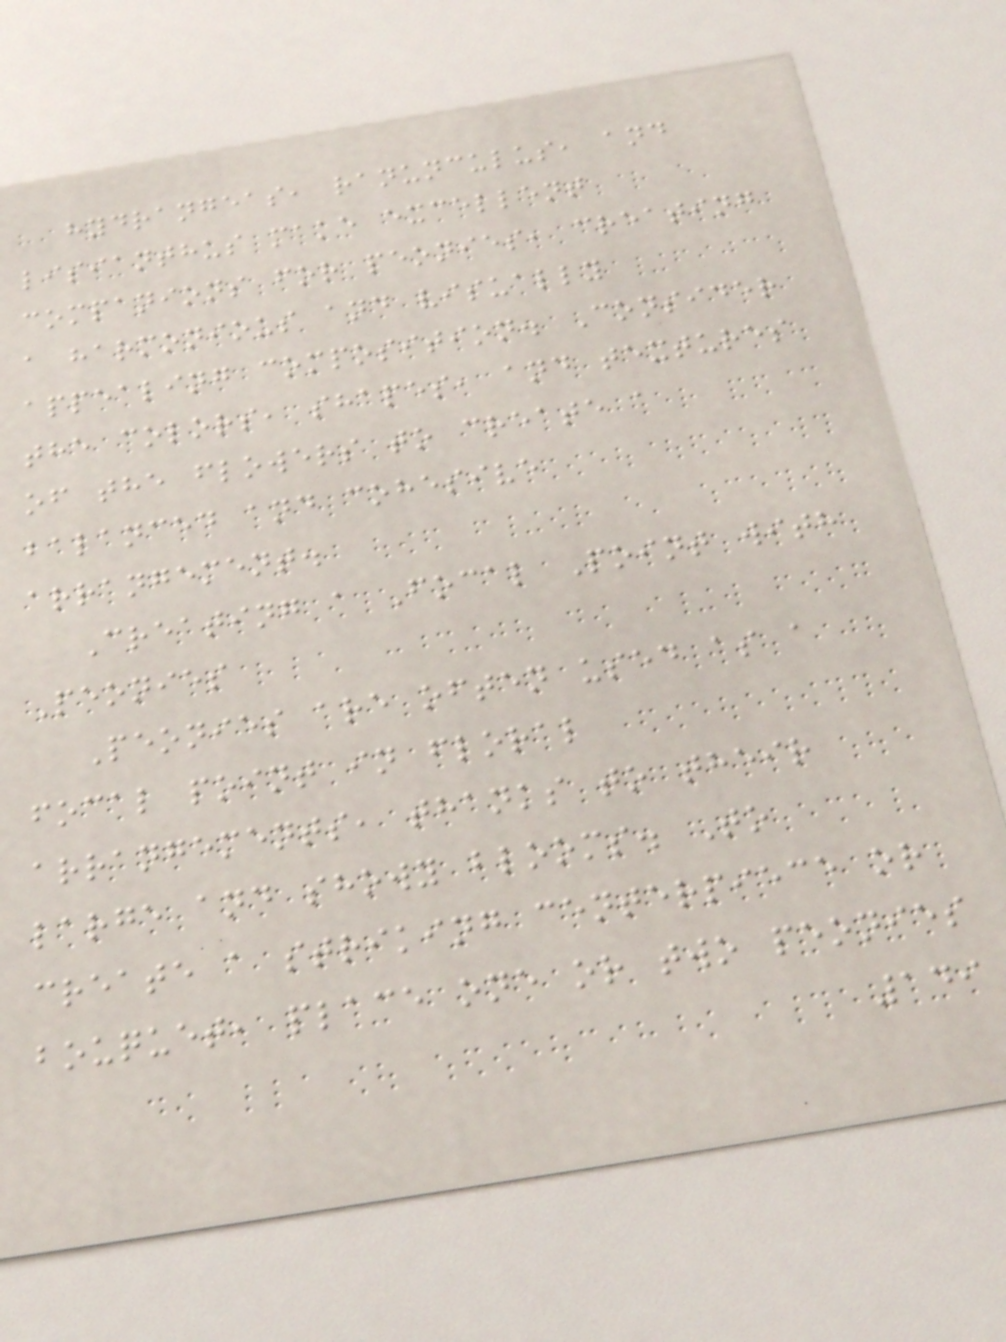hydrangeas, ranunculus, and
lisianthus make excellent
companions for peonies, creating
a harmonious and visually
appealing composition. Consider
the colors, shapes, and textures
of the flowers to create a
balanced and cohesive
arrangement.
Creating a Focal Point with
Peonies
Peonies are often used as a
focal point in floral
arrangements, thanks to their
large and showy blooms. To
create a striking centerpiece or
bouquet, place one or two peonies
149
